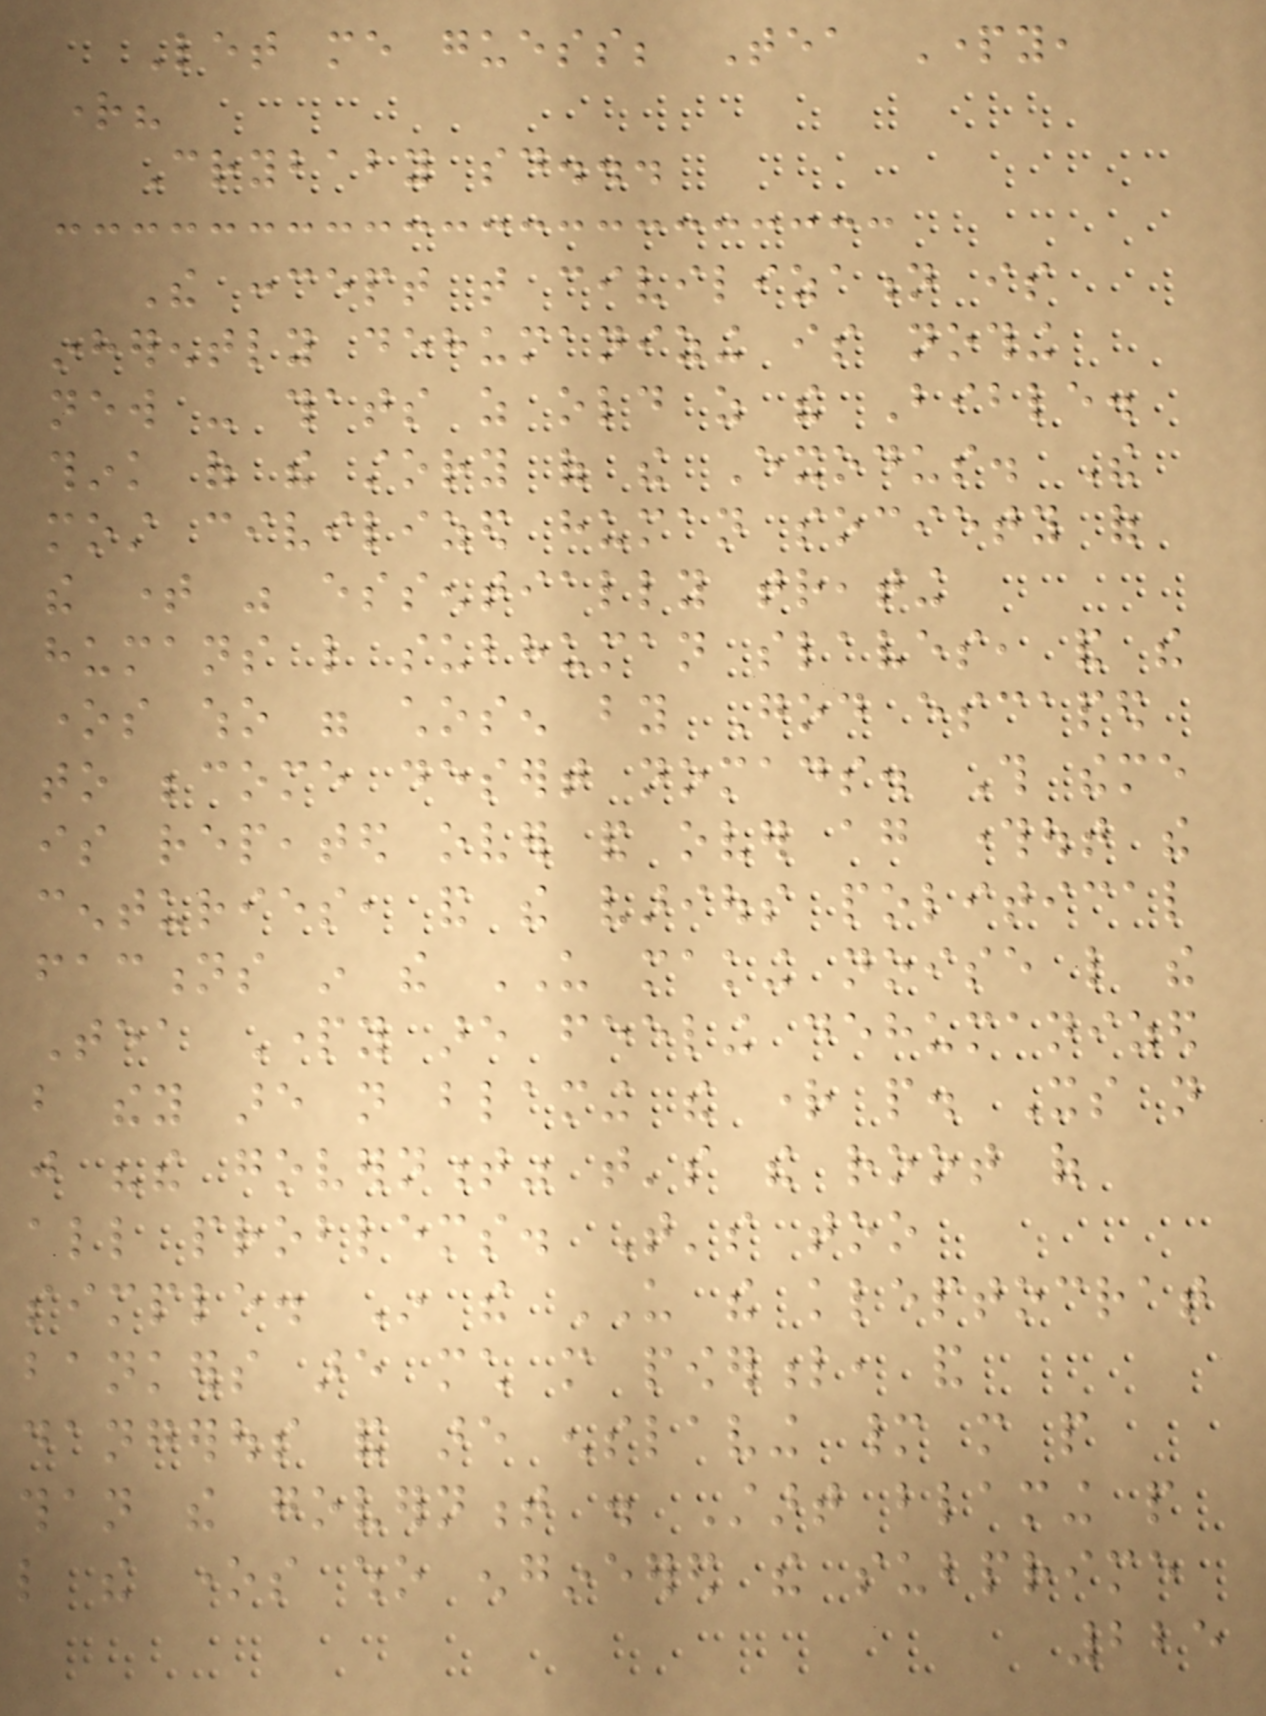Let me guess; Tea Party,
right?
Crybaby said...
The concept that civilization is
inherently dehumanizing is nothing
new - thats as old as the Bible.
think of the story of the Exodus. The
most civilized human society of
the time was essentially treating
humans like subhuman slaves, and the
ones who were chosen by God escaped
to become desert nomads. This theme
is repeated over and over again throughout the
centuries, and the various political
factions in the US making noise like the
Tea Party are feeling dehumanized
but they are not blaming the right people. Its not
just "the government" that's the root of
all problems. That's too
simple. In the US the kleptocrat
bankers are much more powerful, and
dangerous and are enslaving many more people
than the government . Start blaming people
like the ones who engineered the subprime
225
